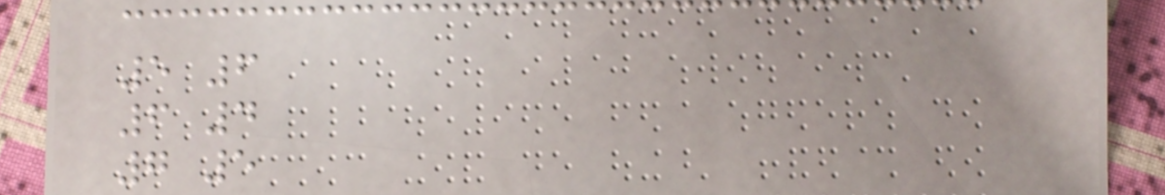5 6
6 4
7 5
